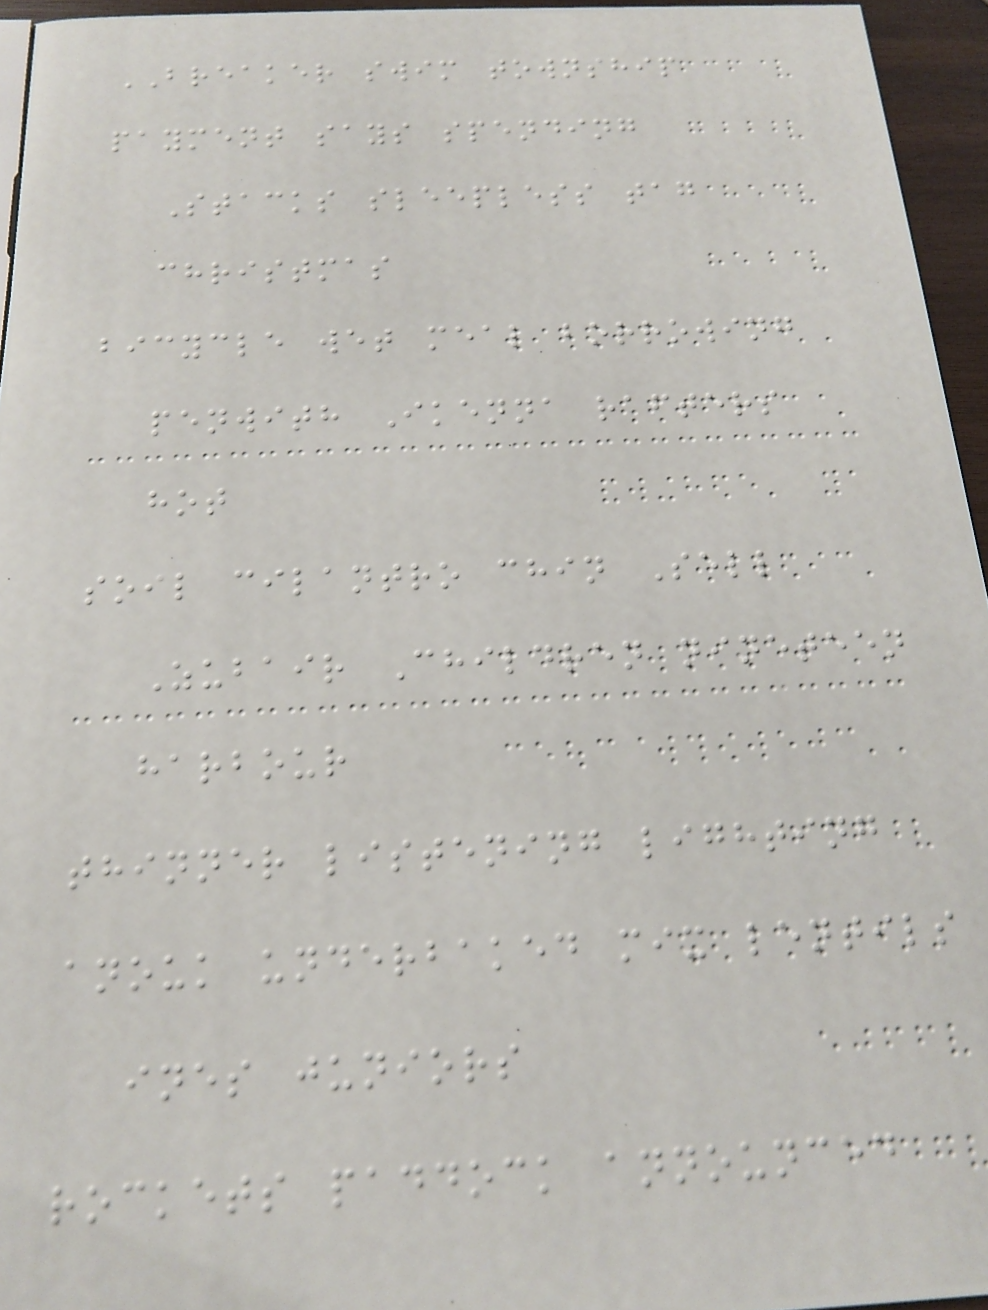BREAKER swim township
payment says spending
Stacks sleepless tag
christmas
bicycle wet meal borrowing
penwith Ikenna rafters
hot
soil cilantro chin Sell
Zubair Children nineteen
harbour
thinner listening lighting
anouk underbaked mix lentils
ines juniors
rockets paddock announced
